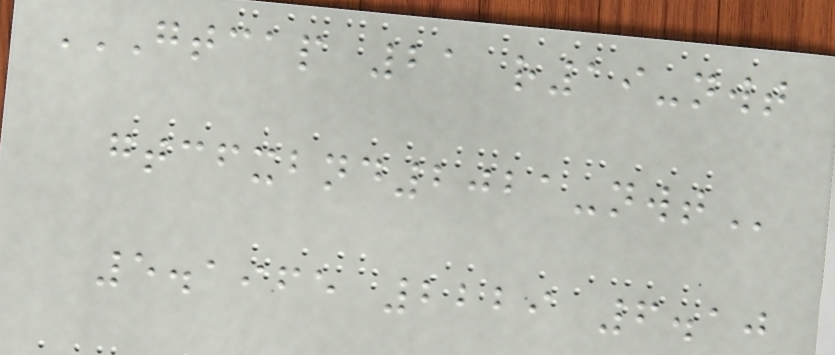GTCAP 21 R19-NWT
GTCFXBND2021-NWT
5.1965 2229 6.10
